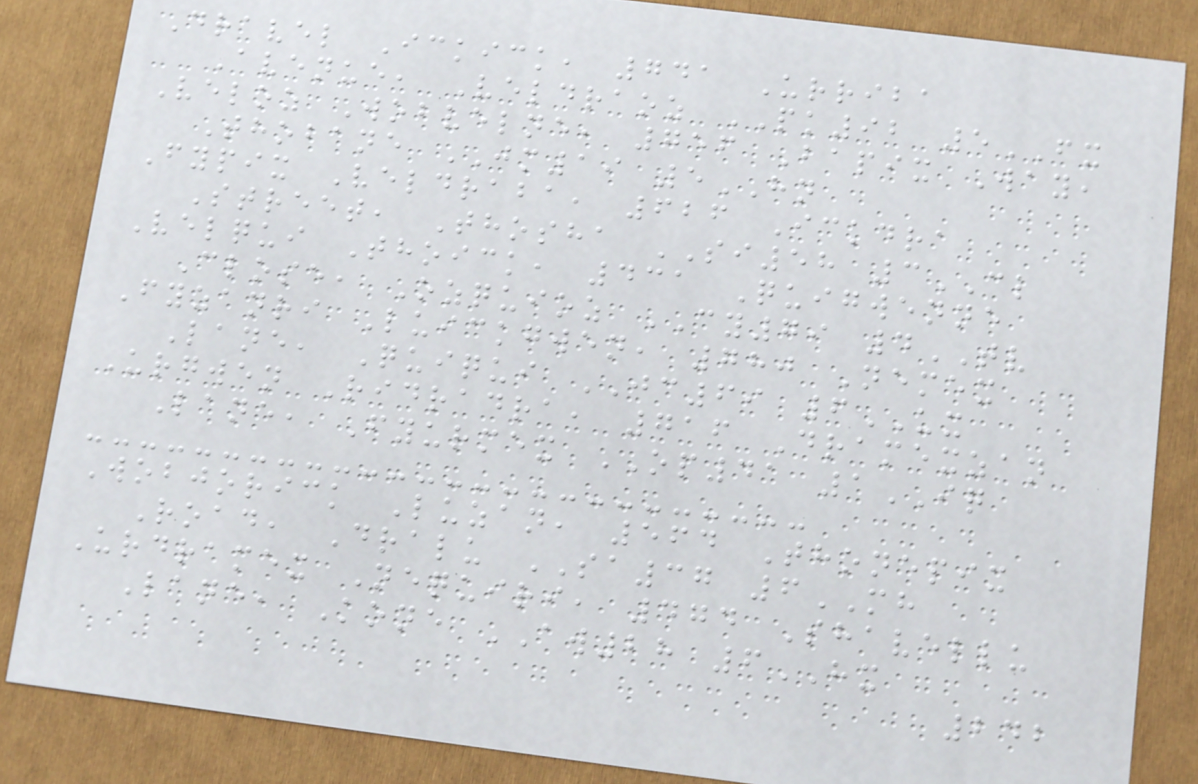Dravel Ickick, 741 Urriba
Avenue, Veldraoz PK92 5FX
Veloz Wobvelne, 756 Bapix Way,
Thobane JM19 5HN
Fypix Veldraba, 626 Ickdra
Street, Thosha SI58 3CL
Velqui Thoick, 431 Quigwenne
Close, Ozquioz CY79 4TV
Fyzanri Luickgwen, 780 Nemex
Lane, Quiqui JC69 6UX
Urgwen Ridradra, 716 Dramexzan
Lane, Fyurmex OP41 1IQ
Wobjorick Luzan, 564 Thonepix
Road, Dralu SA37 6MH
Urdramex Nequiri, 474 Shavellu
Lane, Kone AW28 6HX
242
